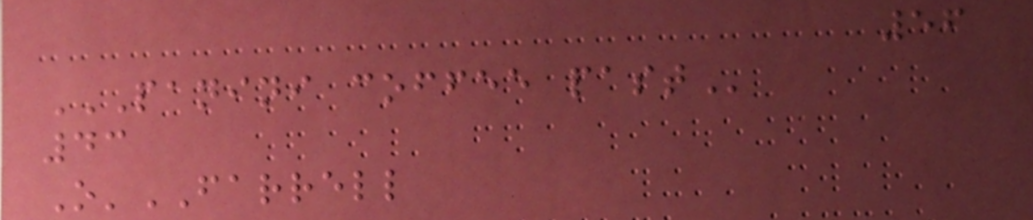56
PANINI COFFEE PAST
43
O'FARRELL
